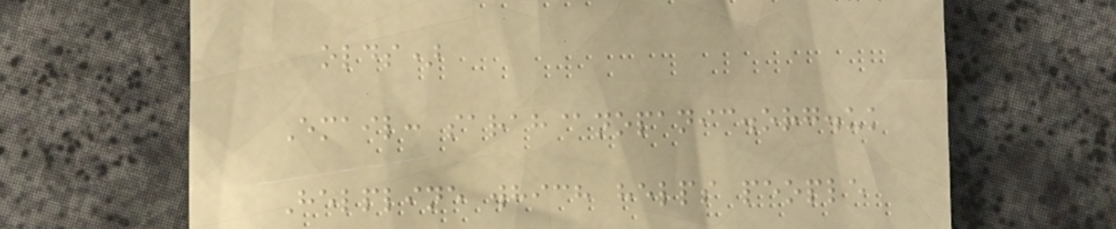olds)
Email: sarah@nopanic.org.uk
Helpline which helps people
